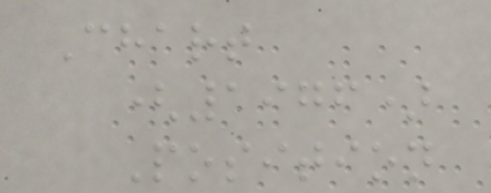Chart
(1976)
Position
